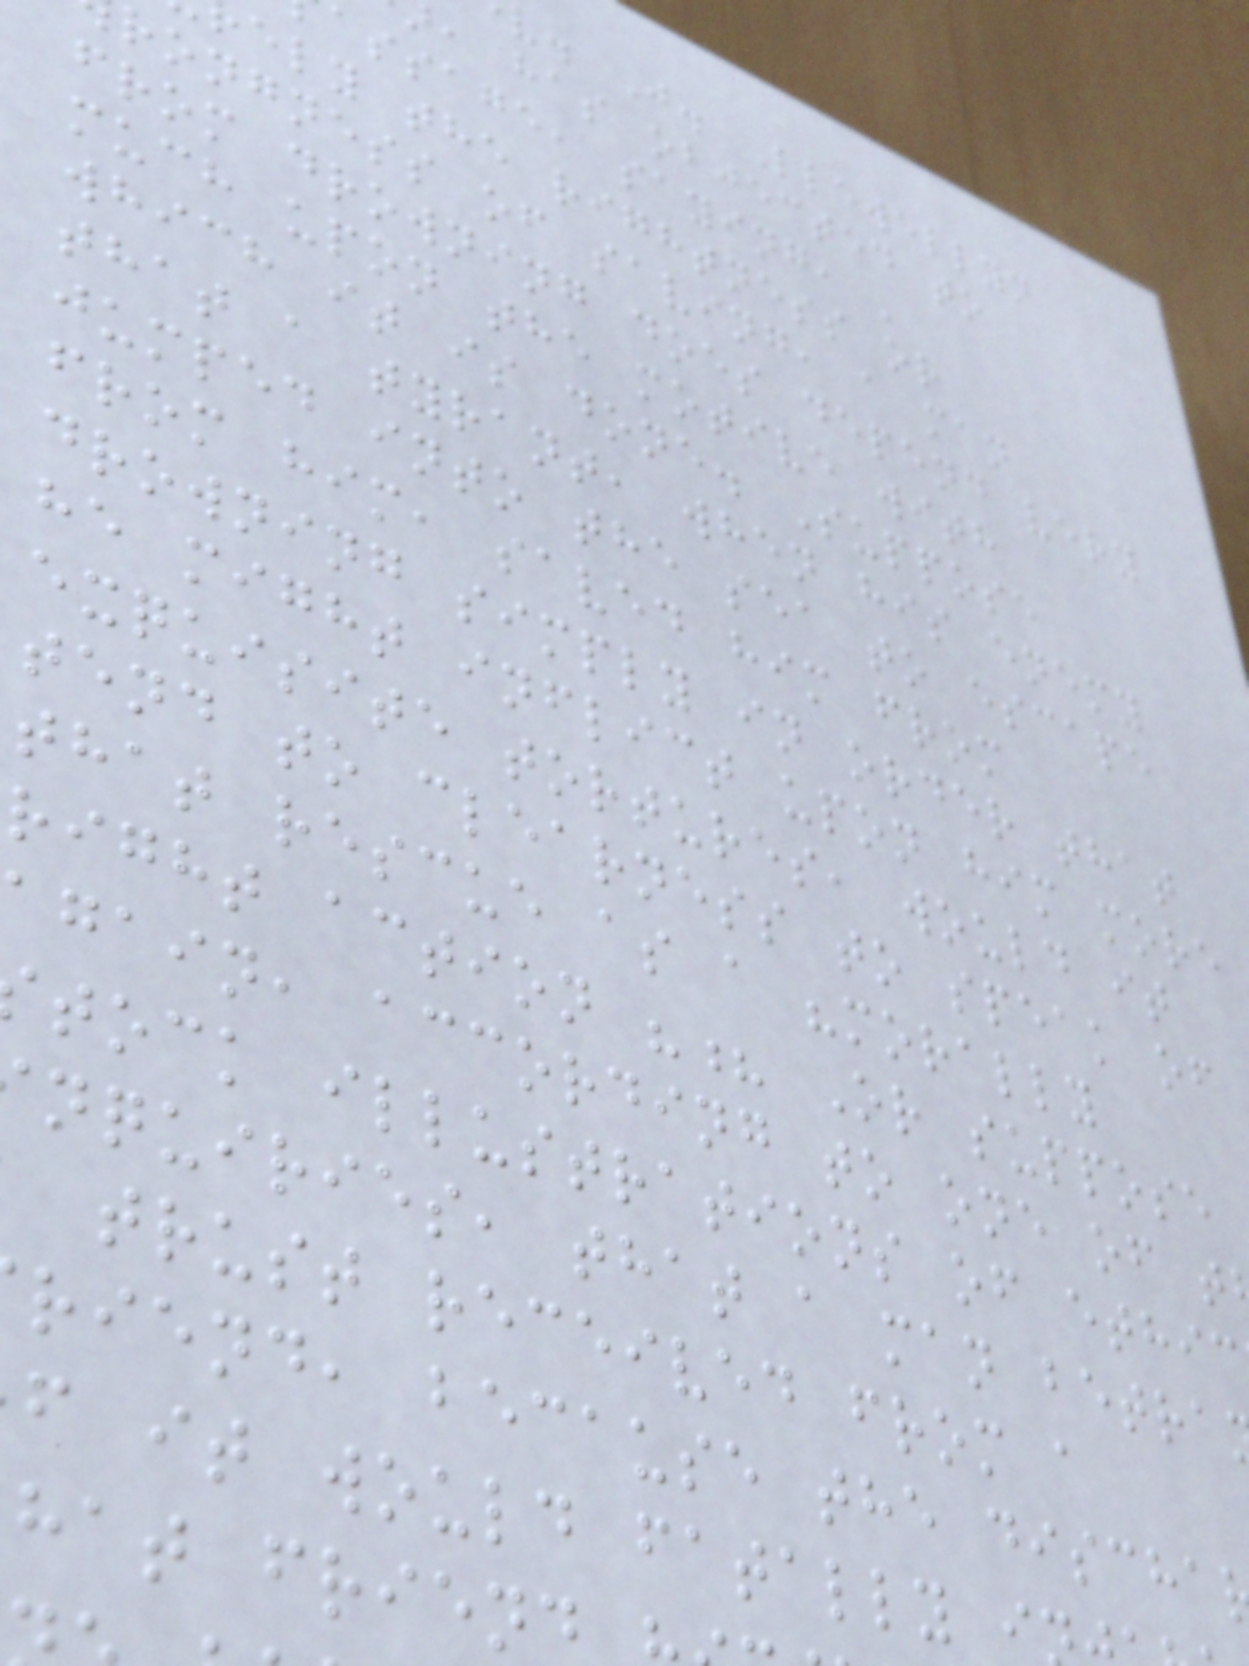v. J. Llewellyn
, has objected to
assage, saying, '
ely the rightness or
rongness of saving, a man
from drowning does depend very
much upon the motive with
which it is done. Suppose
that a tyrant, when his enemy
jumped into the sea to escape
from him, saved him from
drowning simply in order that
he might inflict upon him more
exquisite tortures, would it
tend to clearness to speak of
that rescue as a "morally
right action "? Or suppose
again, according to one of t
tock illustrations of ethic
nquiries, that a man betra
trust received from a
riend, because the discha
f it would fatally i
hat frien
